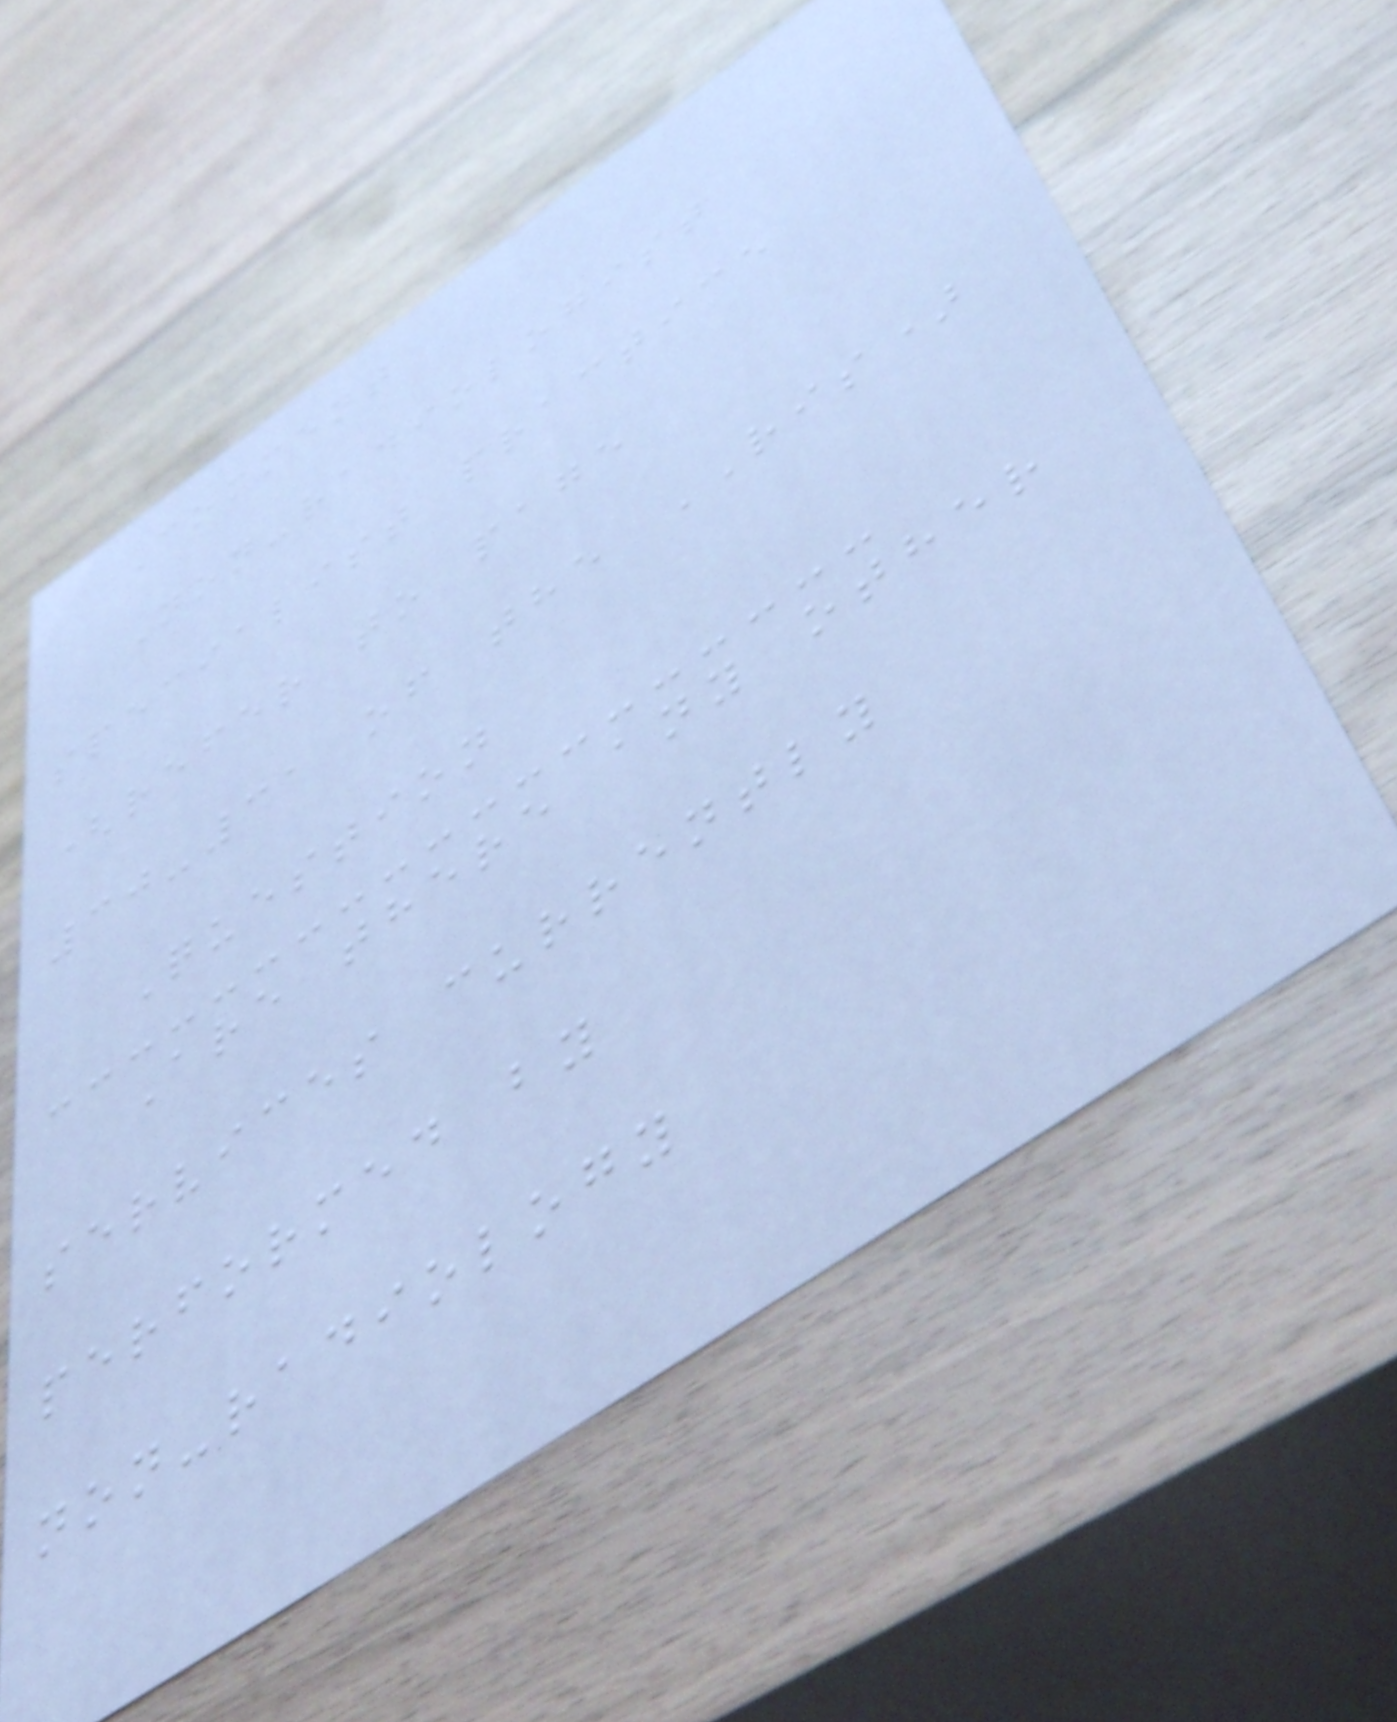Comment
Non-radiologist
specialist practice
(refer to page
30-31 of the RIS)
Question
Are there any other
services currently
performed by
non-radiology
